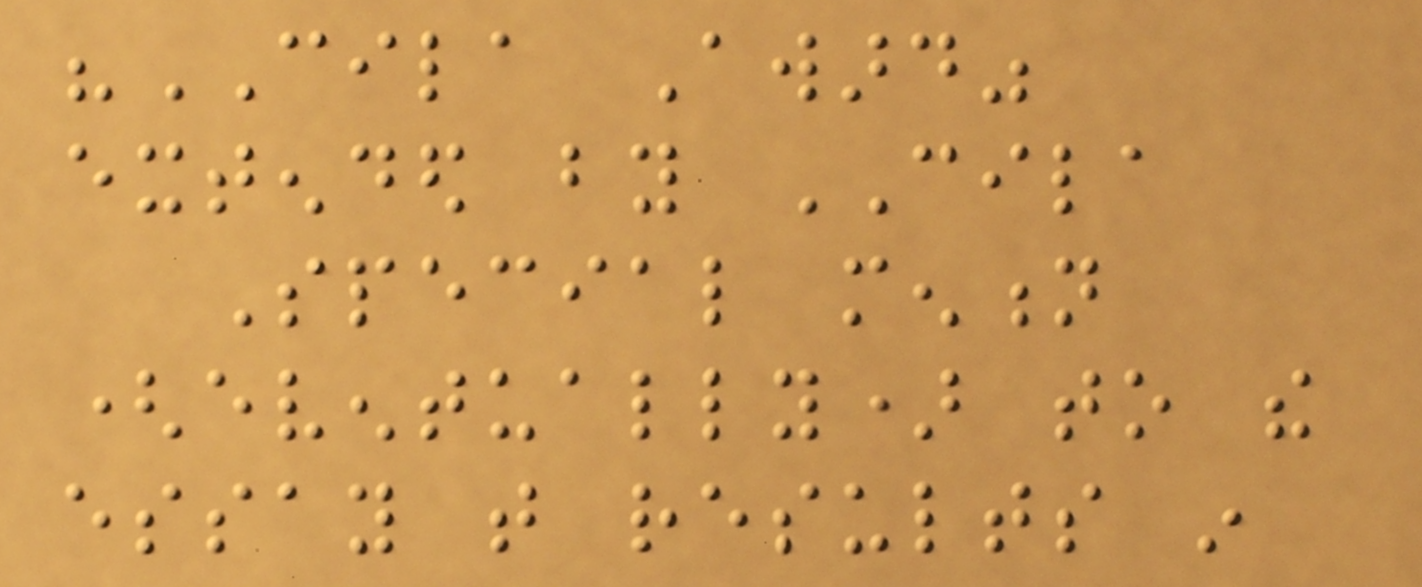"CILA Award"
extended by CILA
Special mention
(eventually) to the
essay that results in
